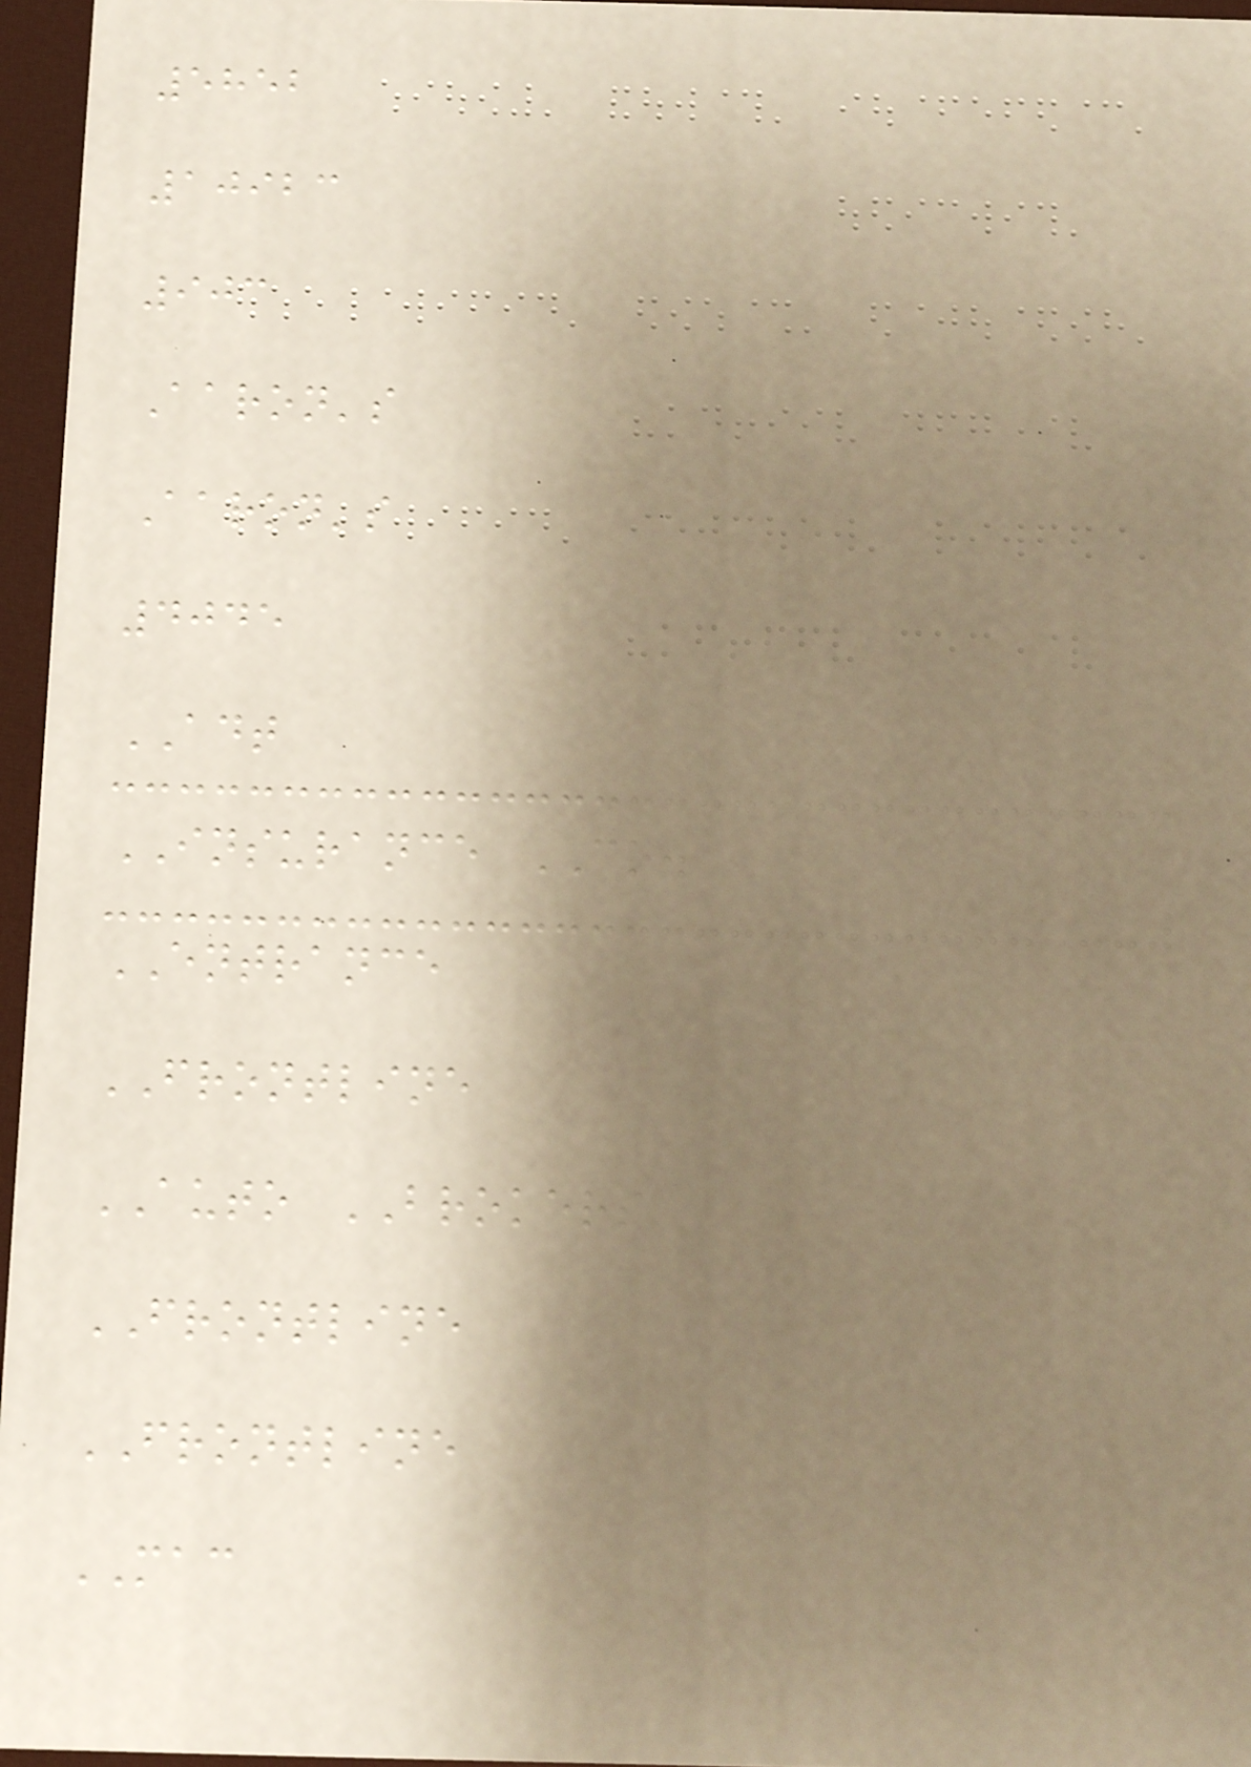5852
10923
903
Aaron's
Aaron's
4045
ADT
INSURANCE CO.
ENTRANCE
FRONTLINE
AUTO BROKERS
FRONTLINE
FRONTLINE
MAC
